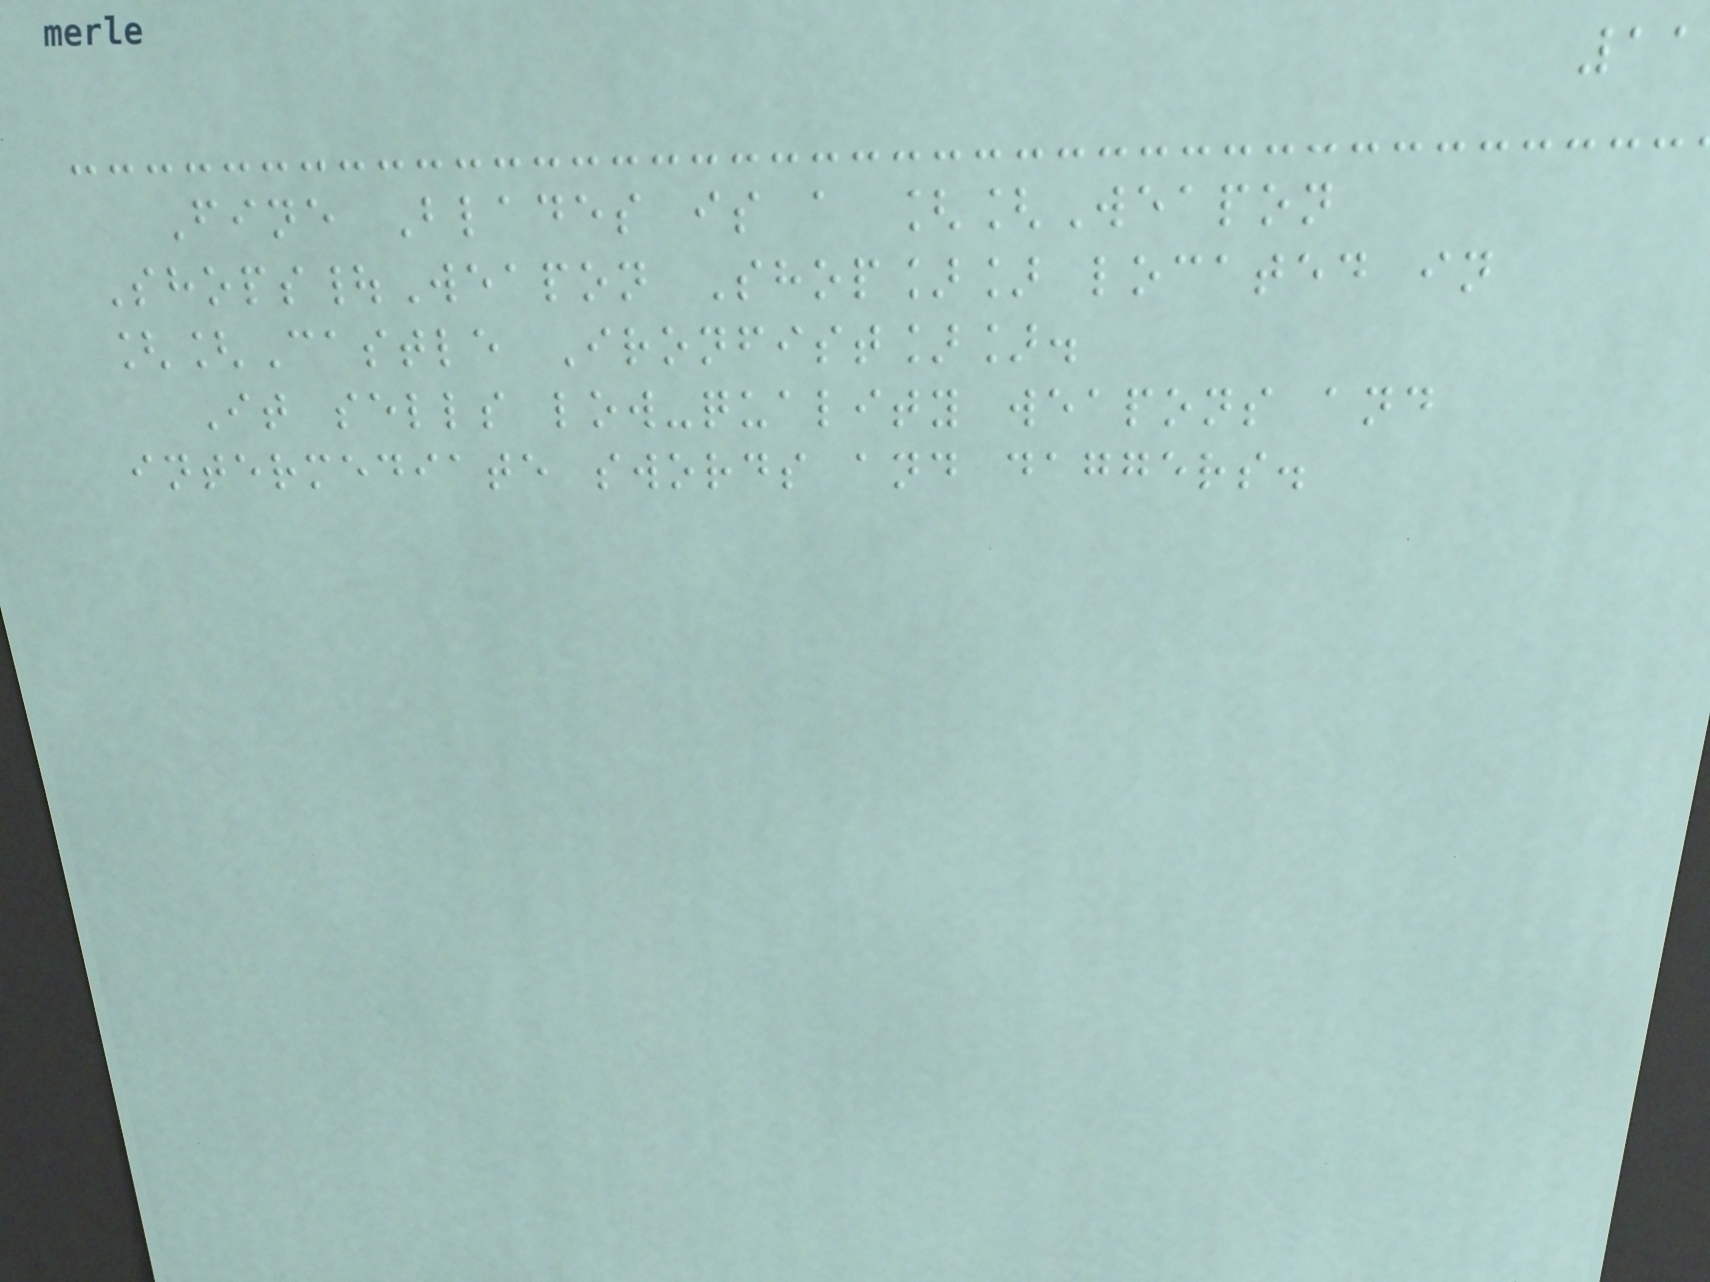Fine Blades is a [[Weapon
Shops|Weapon Shop]] located in
[[Castle Ironfist]].
It sells low-quality weapons and
intermediate swords and daggers.
